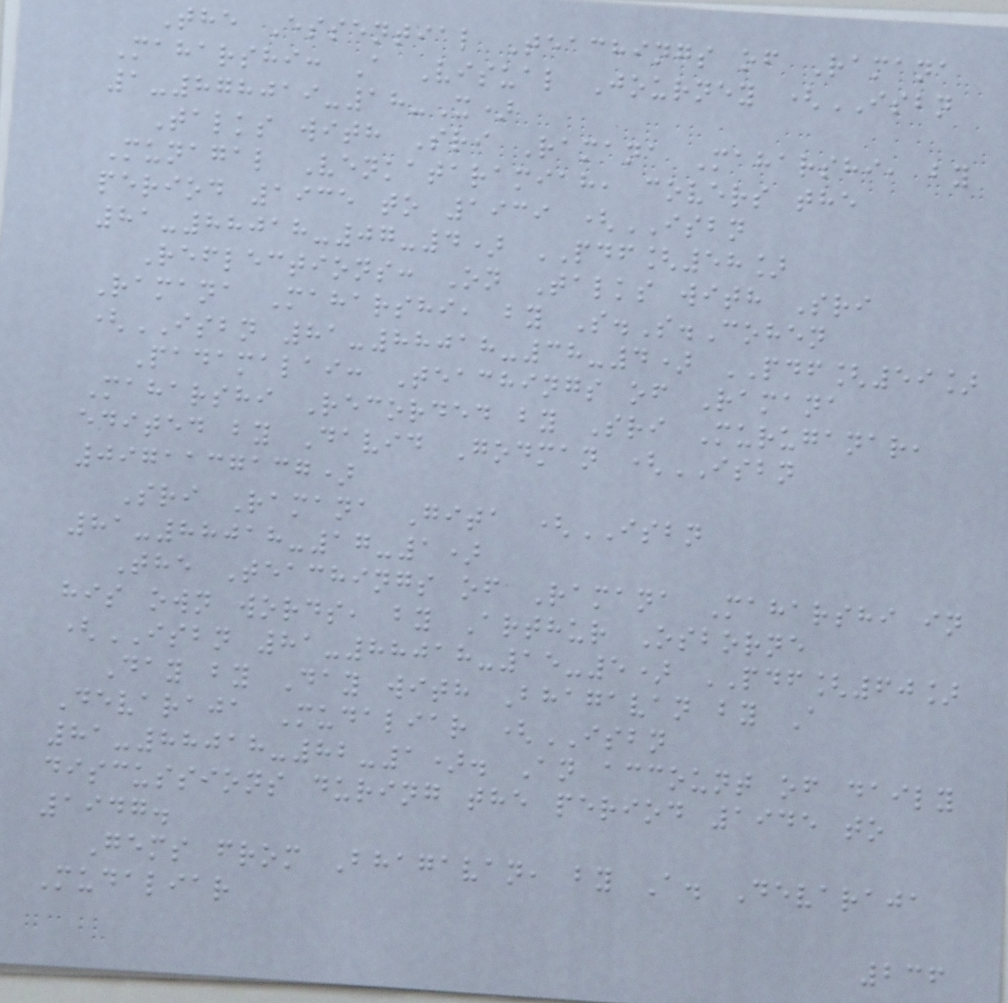The Essential Teachings of Ramana
Maharshi: A Visual Journey (ISBN
1-878019-18-X)
Talks with Sri Ramana Maharshi, by
Munagal Venkataramiah, covers the
period 1935 to 1939 (ISBN
81-88018-07-4) PDF[58]
Reflections: On Talks with Sri
Ramana Maharshi, by S.S.Cohen
(ISBN 81-88018-38-4) PDF[59]
Padamalai: Teachings of Ramana
Maharshi Recorded by Sri Muruganar,
edited by David Godman (ISBN
0971137137)
Sri Ramana Gita (ISBN
81-88018-17-1)
The Teachings of Ramana Maharshi in
his own words, by Arthur Osborne
(ISBN 81-88018-15-5) PDF[60]
Day by Day with Bhagavan by A
Devaraja Mudaliar (ISBN
81-88018-82-1). An account of daily
discussions during the period 1945 to
1947.
Gems from Bhagavan, by A. Devaraja
Mudaliar
236
